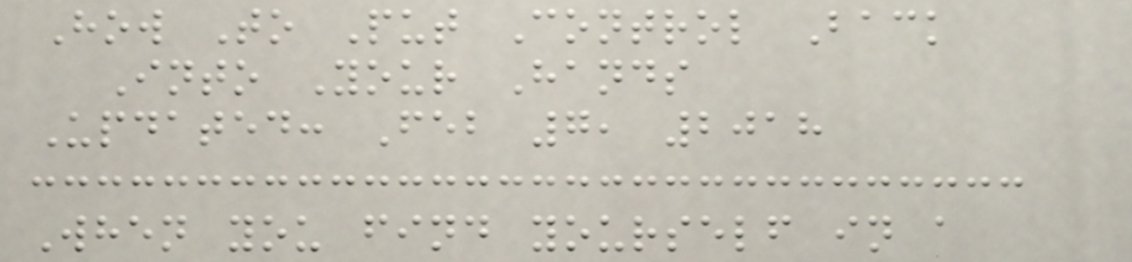How To Put Control Back
Into Your Hands
Updated: Feb 7, 2018
When you find yourself in a
